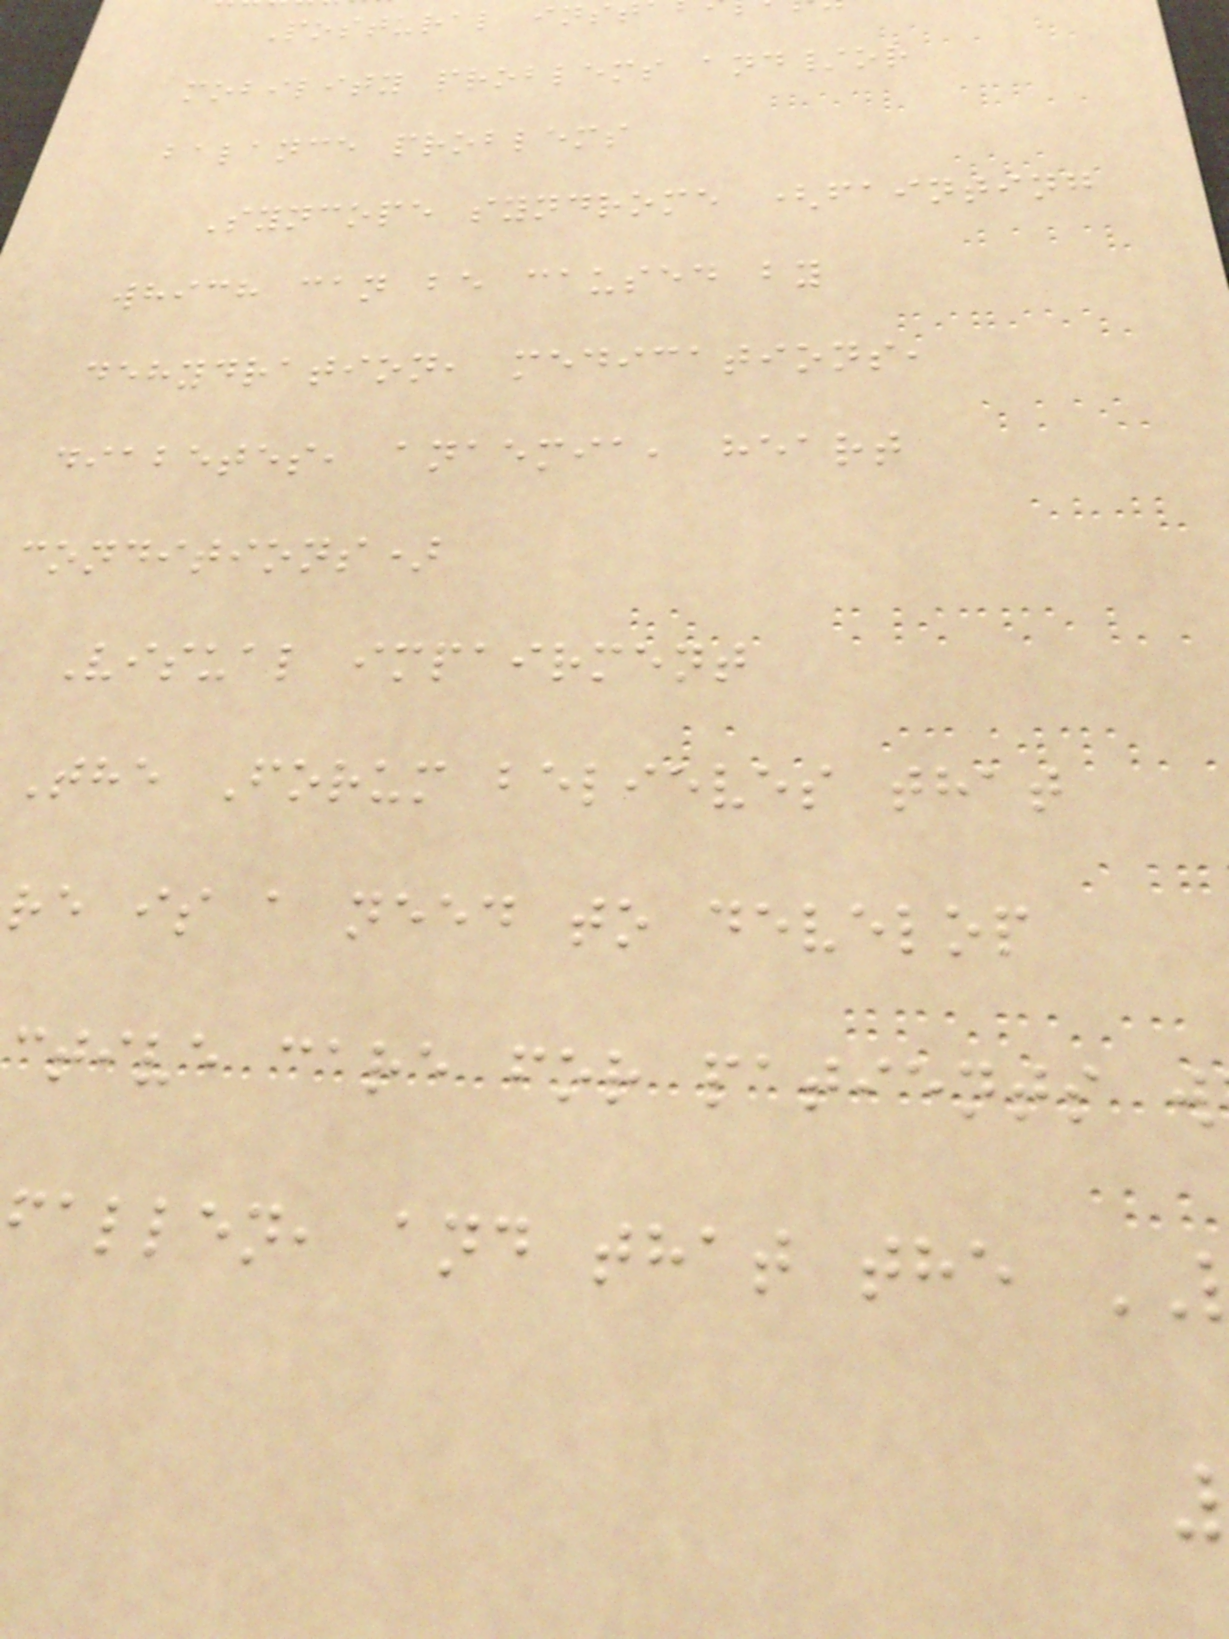Postural ins
mobility problems and/or
balance problems
Syncope syndrome (fainting
which can be caused by
dehydration, medications,
diabetes, anaemia, heart
conditions)
Visual impairment
The Forum believes that
re is a need to develop
ctive care for patients w
fallen, and that the
